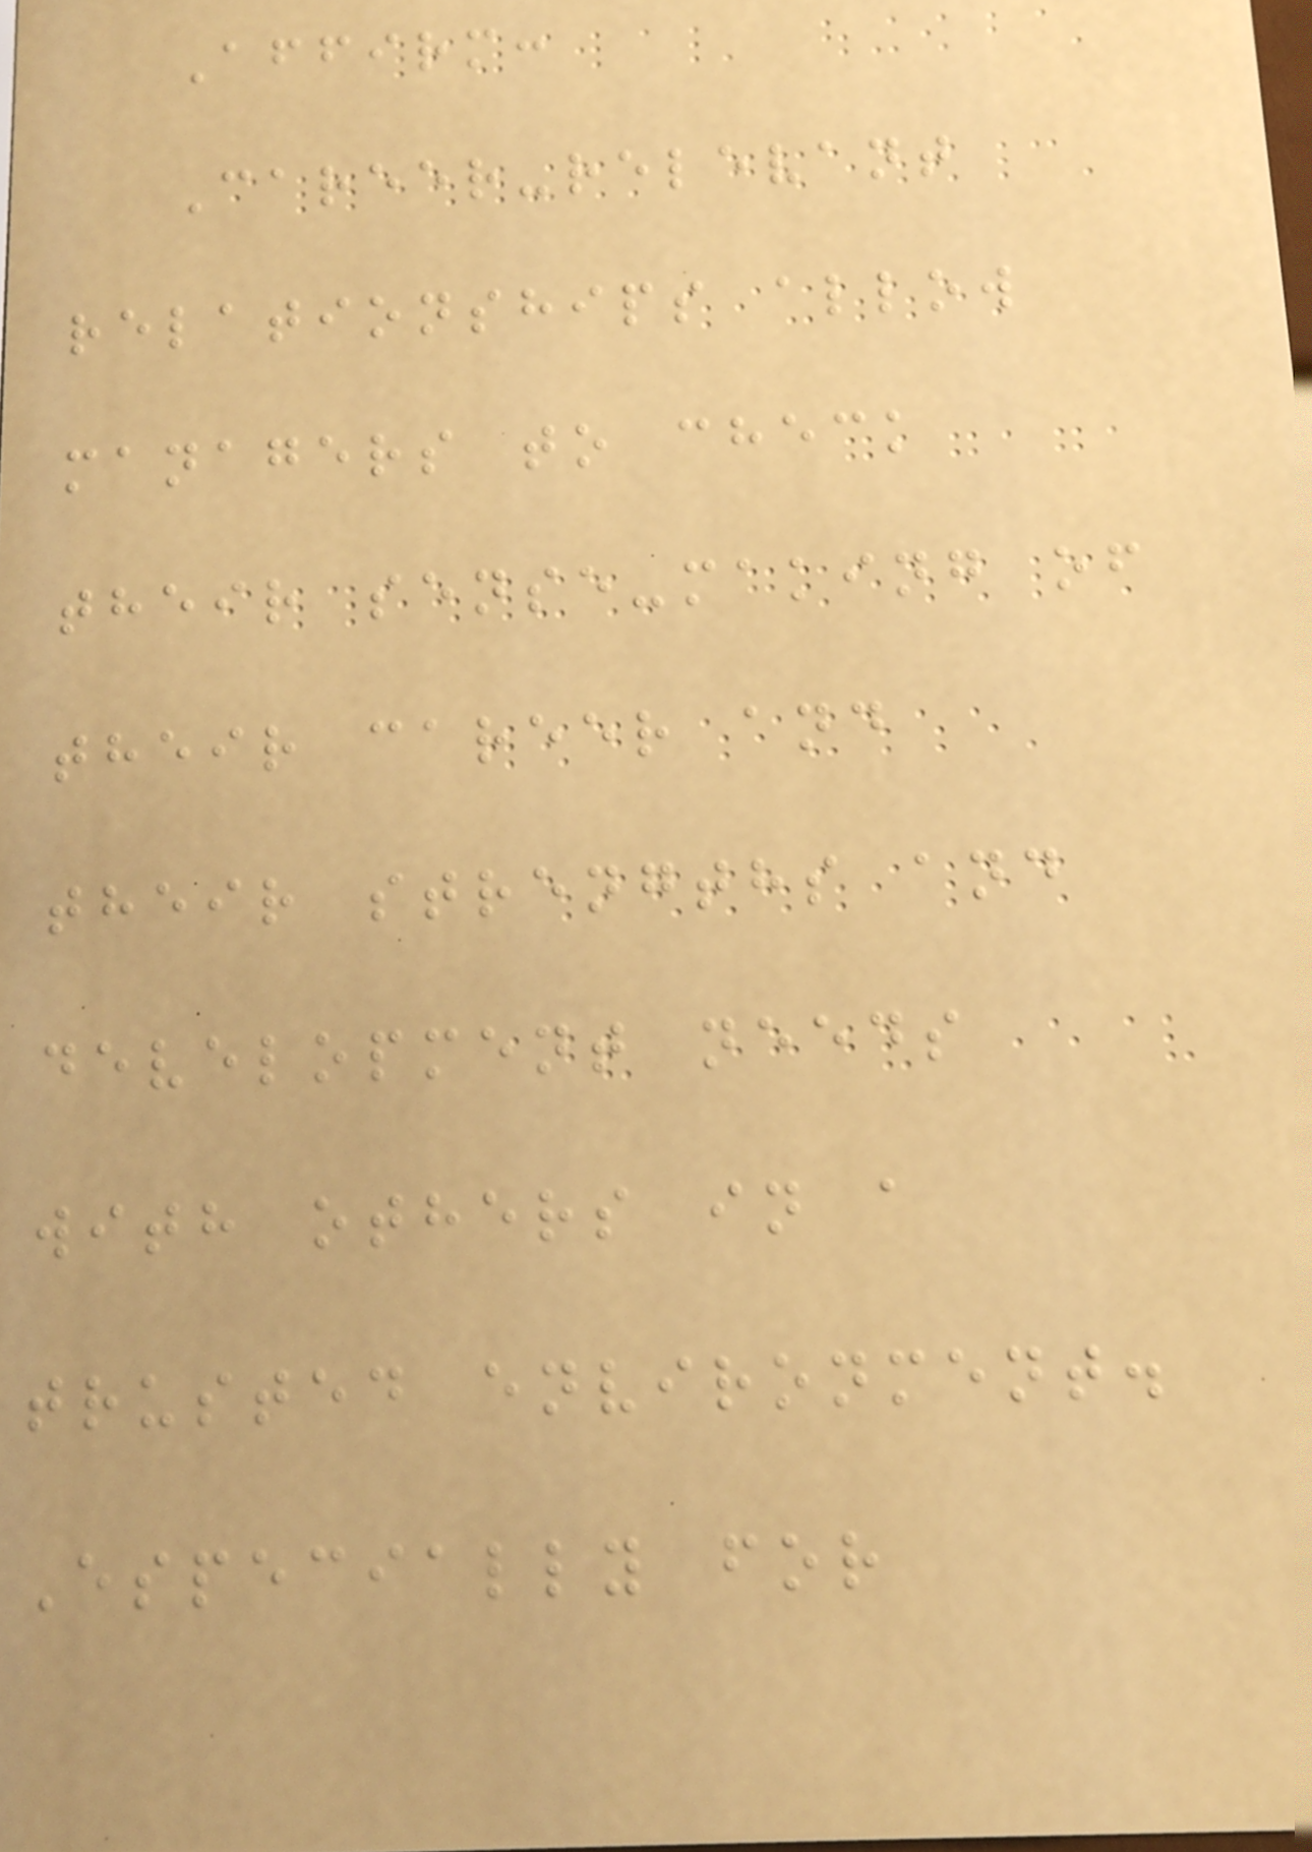Affirm:
Career-relevant
relationships allow
managers to check
their sense-making of
their career and
their strengths and
development needs
with others in a
trusted environment.
Especially for
